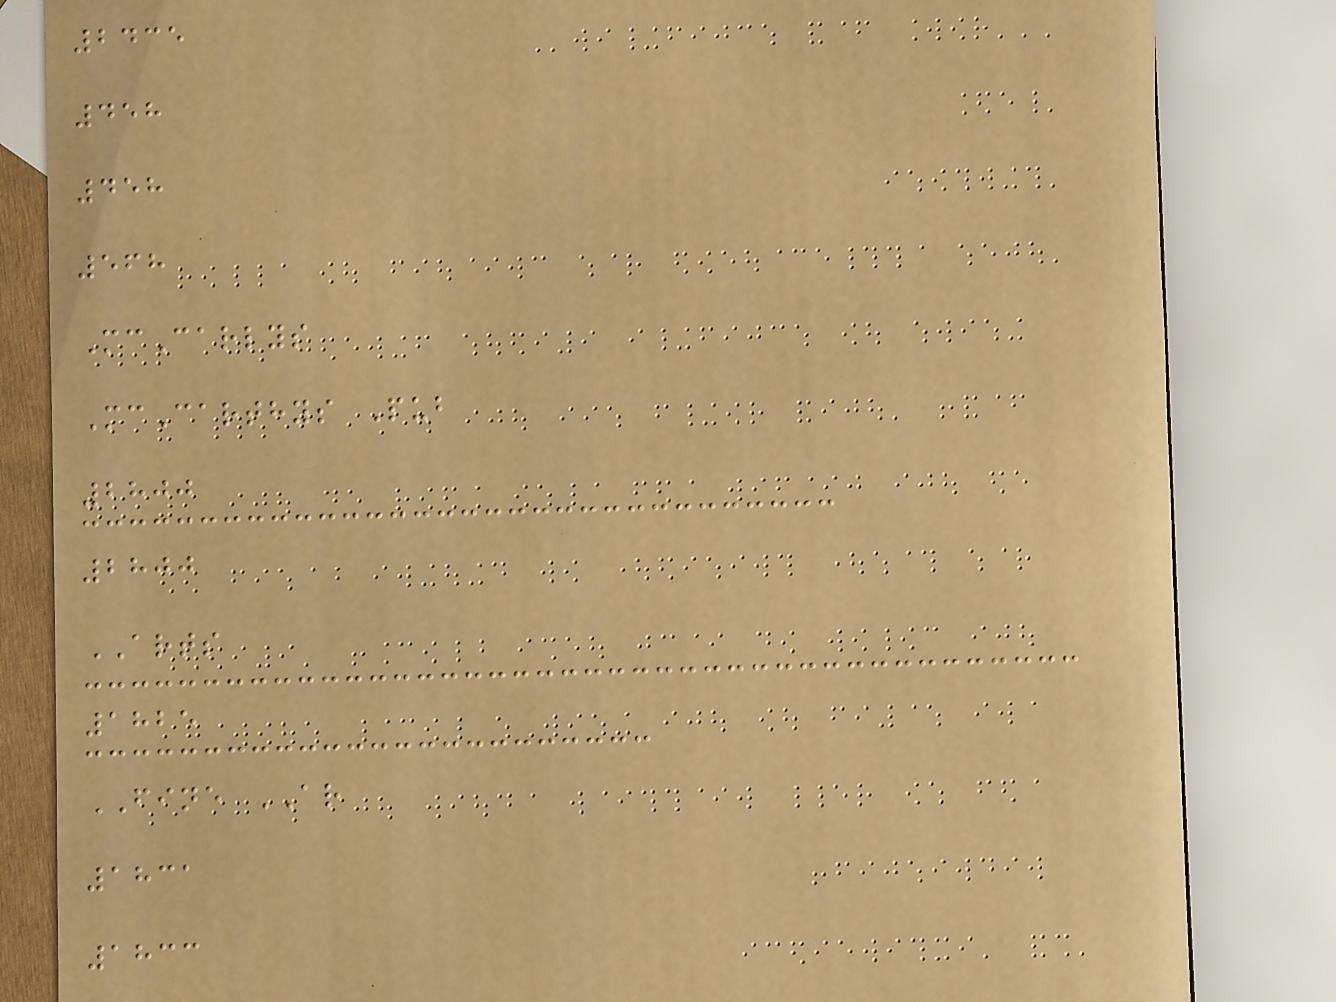2435
458
458
568
McCarlys
McCarthys Pub
2800
2800
ARTS
1825
FINE AR
1831
1833
